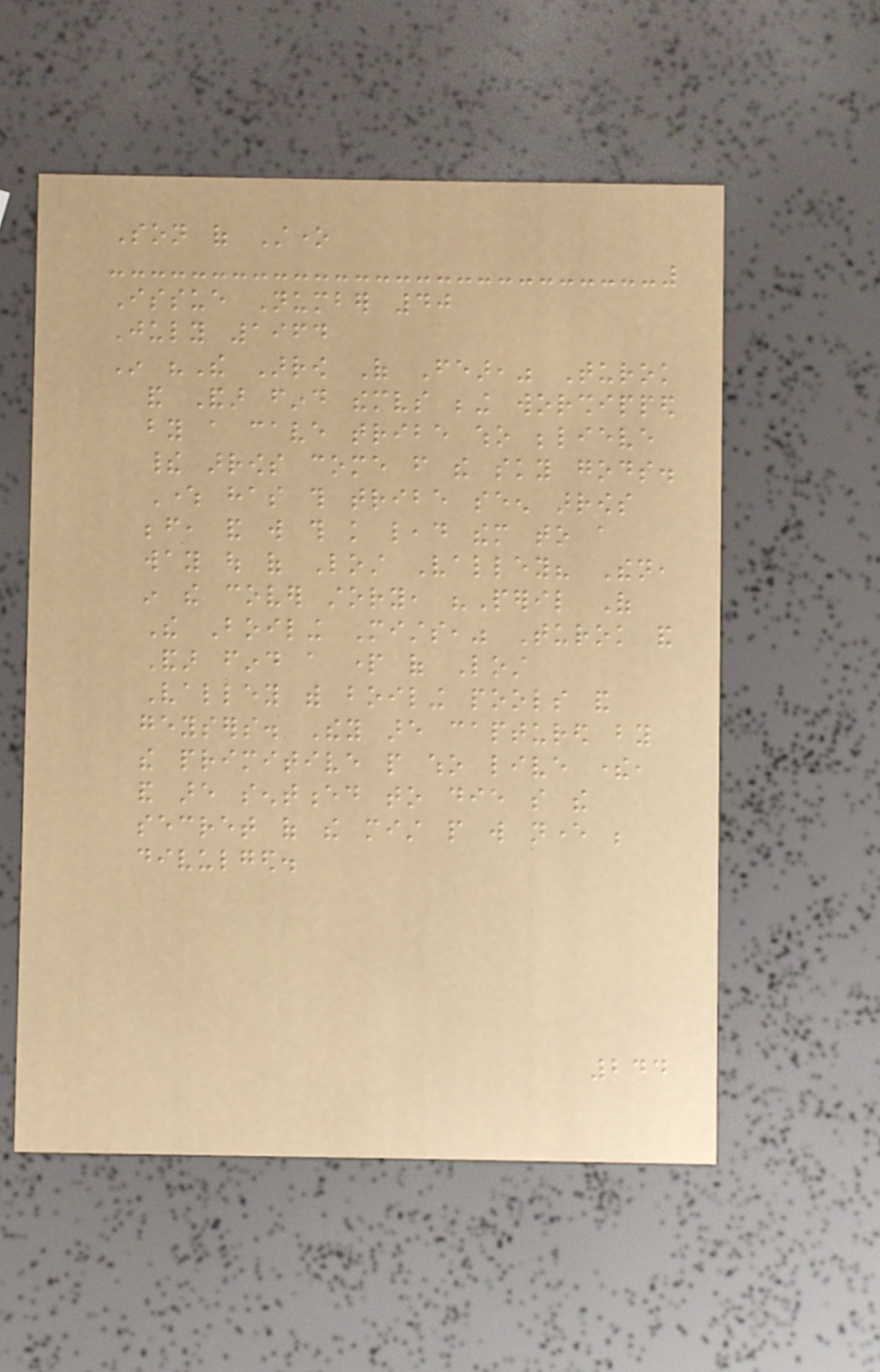Son of Stone
Issue Number 40
July 1964
In "The Arrow Of Fear," Turok
and Andar find themselves being worshipped
by a cave tribe who believe
their arrows come from the sky gods.
Where has this tribe seen arrows
before, and will this knowledge lead them to a
way out of Lost Valley? Then,
in the cover story, "Peril Of
The Boiling Mists," Turok and
Andar find a part of Lost
Valley with boiling pools and
geysers. They are captured by
the primitive people who live there,
and are sentenced to die so the
secret of the mist people will never be
divulged.
244
